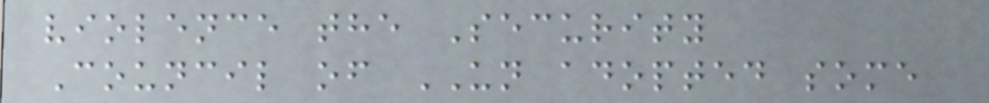violence the Security
Council of UN adopted some
